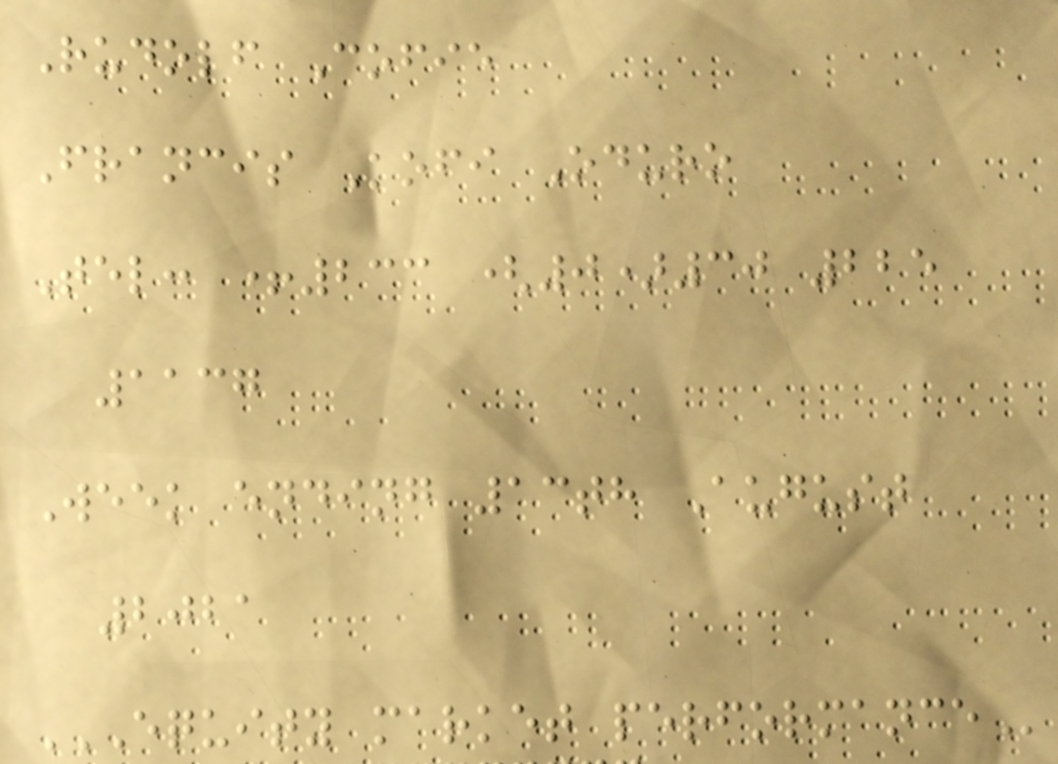Rudolf Cofie
Francis Kofi Oduro
Tel: +233 (0)30 225
1137
Week ending 13th August
2021
EQUITY MARKET PERFORMANCE
